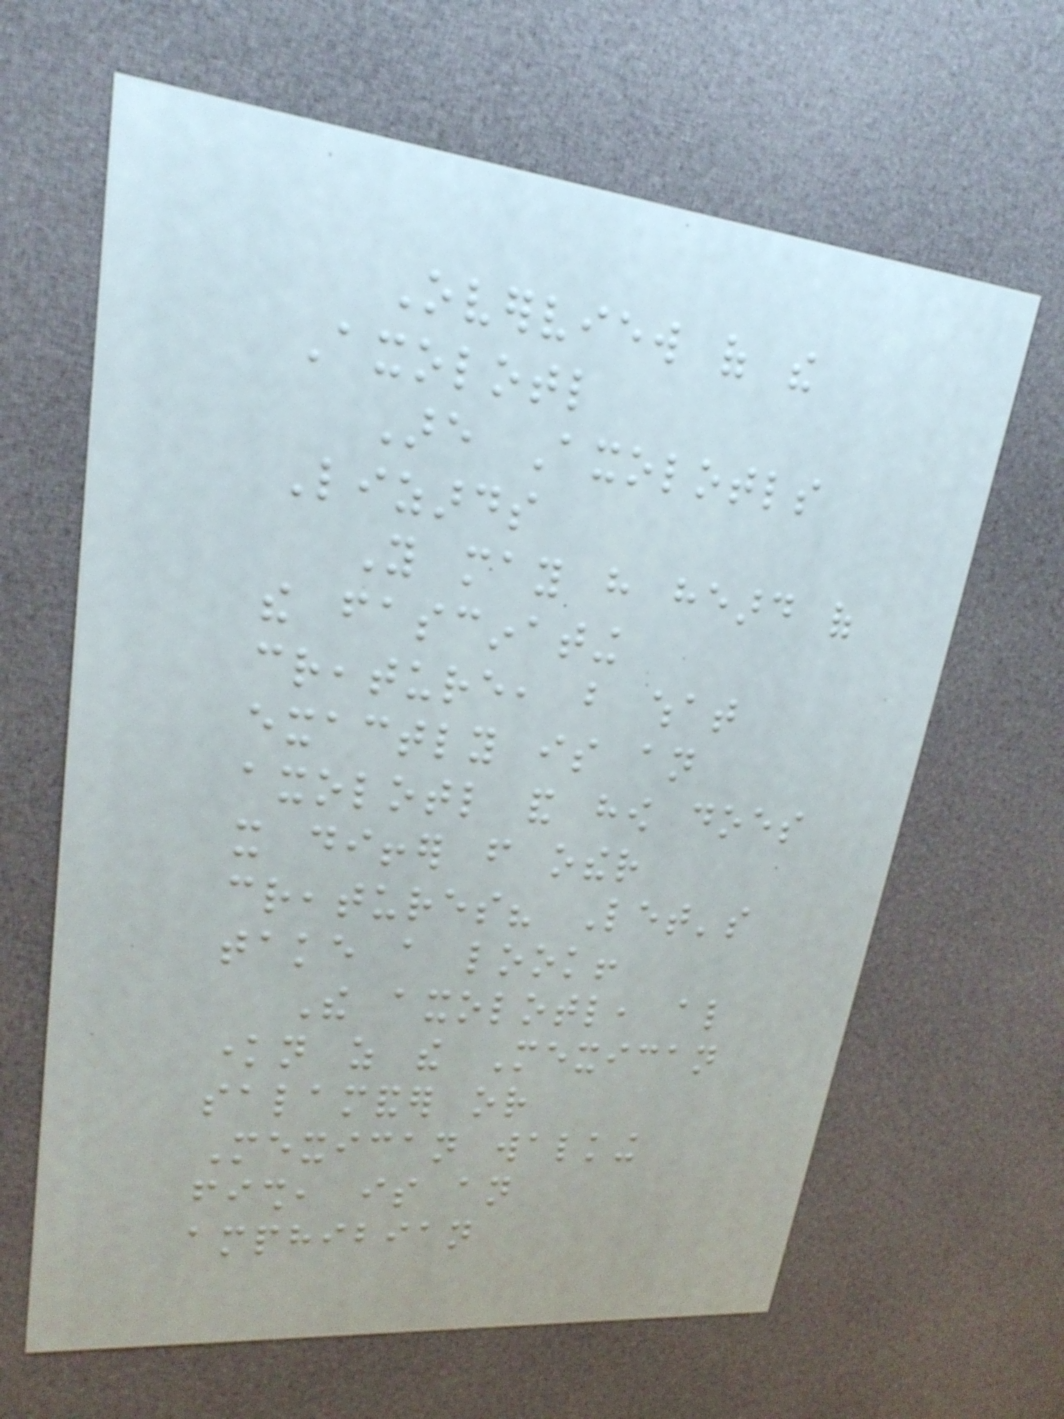Overview of the
Axolotl
Are Axolotls
Lizards
You may have heard of
the fascinating
creature, but what
exactly is an
axolotl and how does
it differ from other
creatures? Let's
take a look!
The axolotl, also
known as the Mexican
salamander or
Mexican walking
fish, is an
amphibian
